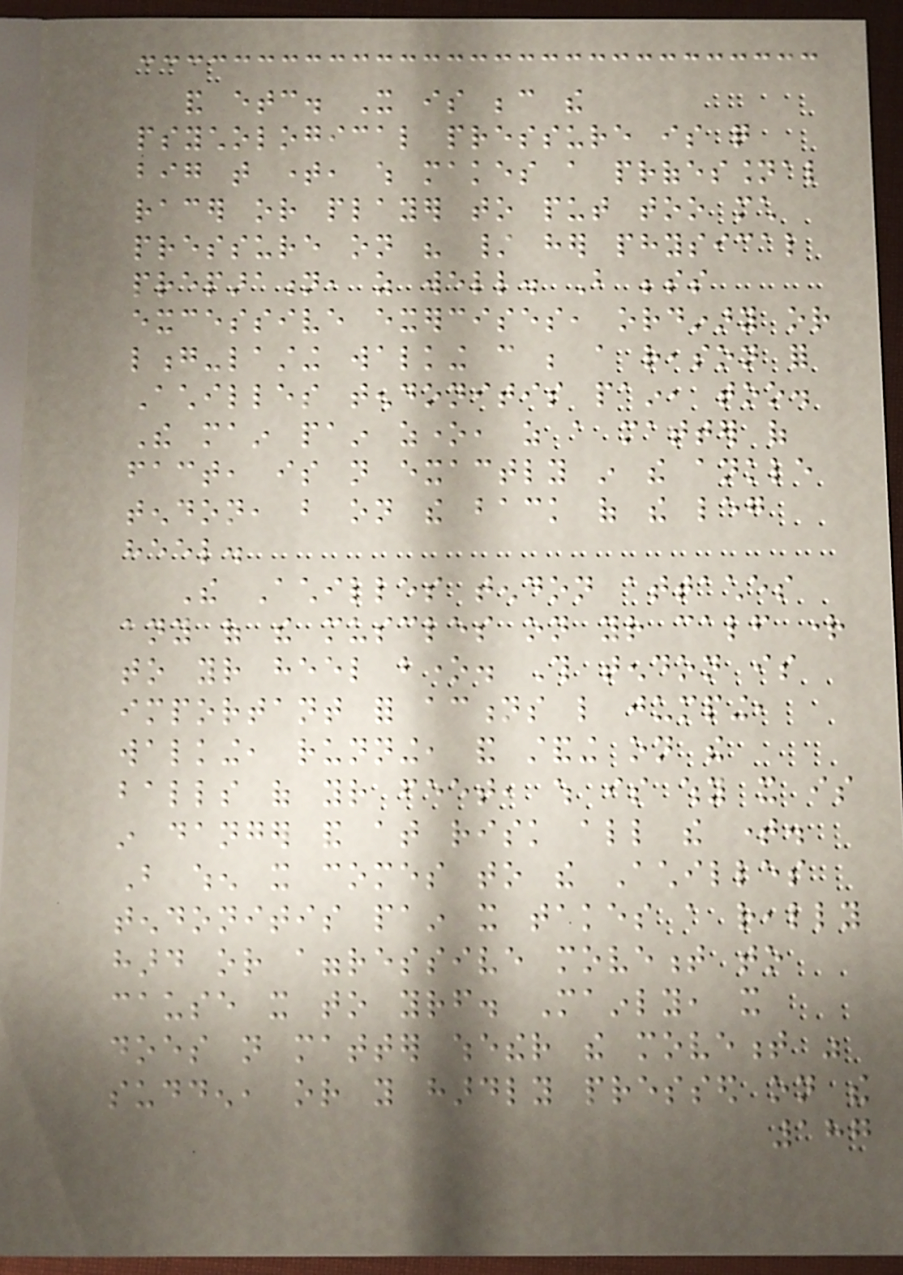and etc. It is because the
psychological pressure is quite
big that time, which makes a professional
racer or player to put too much
pressure on his / her physical
preparation, as well. But besides
excessive exercises, ordinary or
long-lasting walking can be a reason for
Achilles tendonitis pain, too.
The main pain zone, as a matter of
fact, is not exactly in the ankle
tendon, but on the back of the leg
heel.
The Achilles tendon attaches
any of the muscles on your calf right
to your heel bone. This tendon is
important for actions like jumping,
walking, running, and standing on the
balls of your feet, which is why it is
in danger and at risk all the time.
But when it comes to the Achilles
tendonitis pain it takes a really
hard or aggressive movement to
cause it to yourself. Mainly, it
does not matter whether the movement was
sudden, or you hardly pressed on the
187
